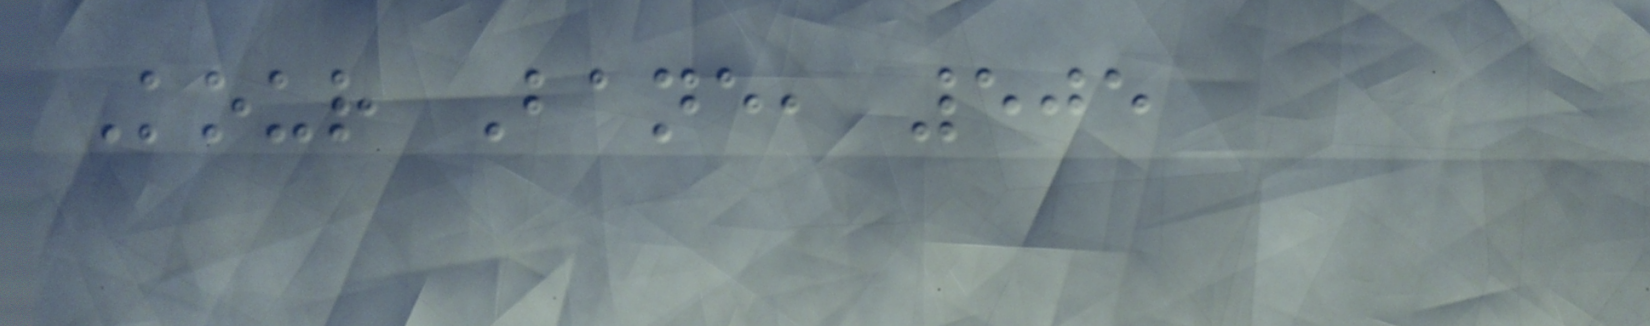Kour Bane, 505
